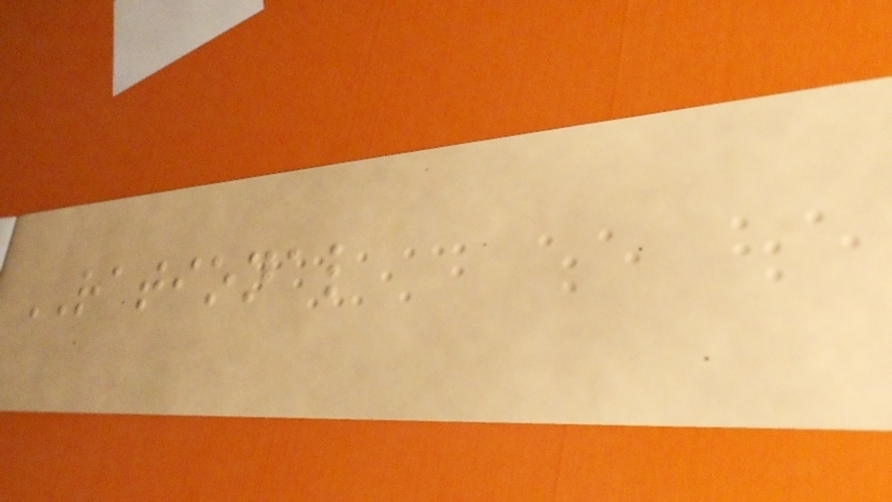RATIONAL
